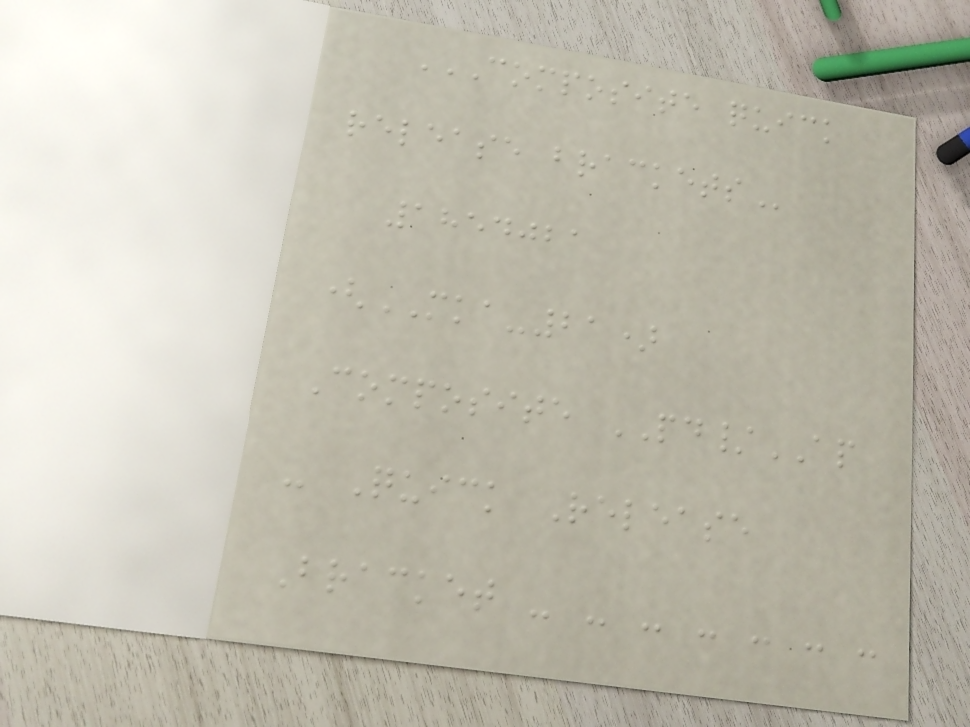COMPOSITE QUICK
RELEASE BRACKETS
1854021
(MKA-21)
Composite PD/AP
- Quick Release
Bracket - - - - - - -
